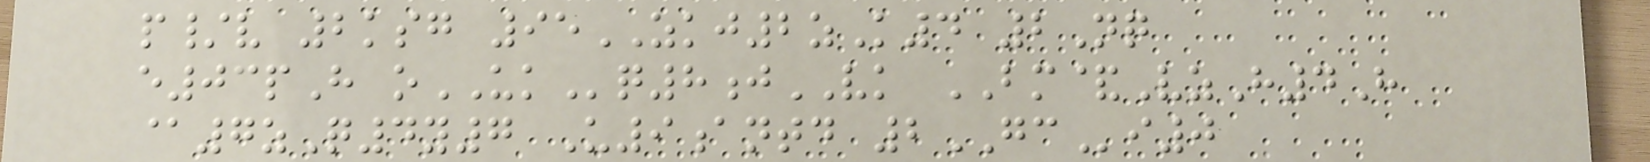p/v 2ksg 95ZKJ2zK4 2Nq
e03pH oUKq8jVK BM&VzH4H
@7zQ4y7 U9antd 2GCi0
